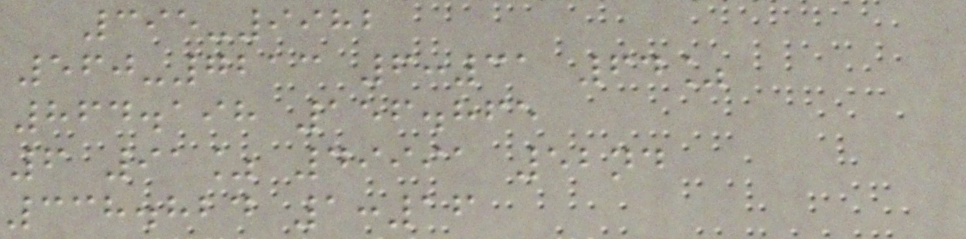395-9982
560-7213 6:31 64%
864.198 156.865
6 91% 49991 52nd
338.824 1:16
